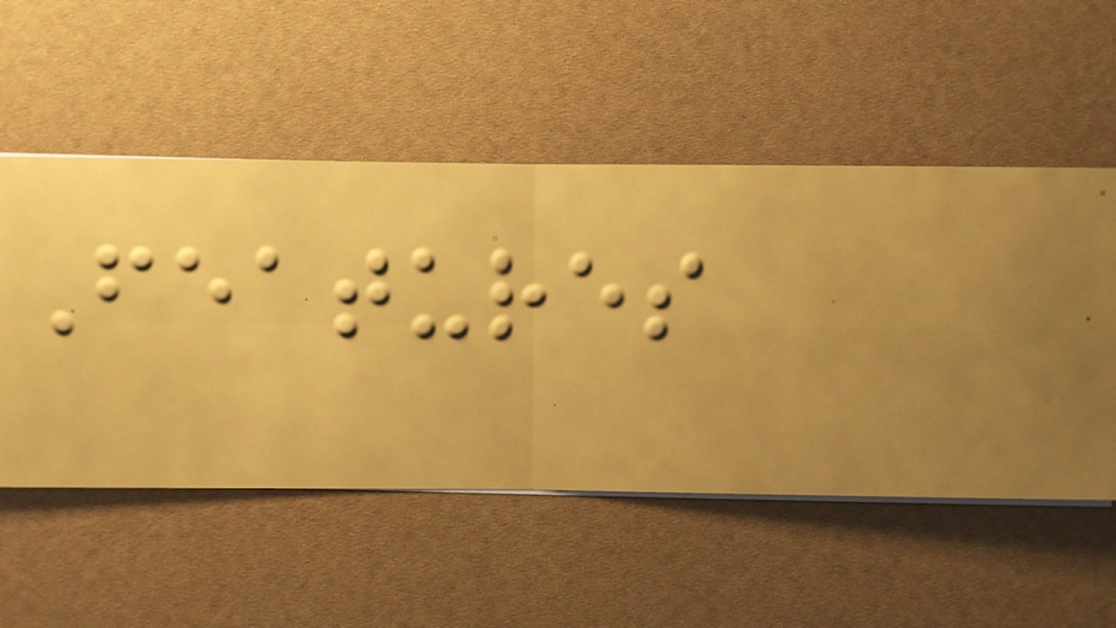Features
